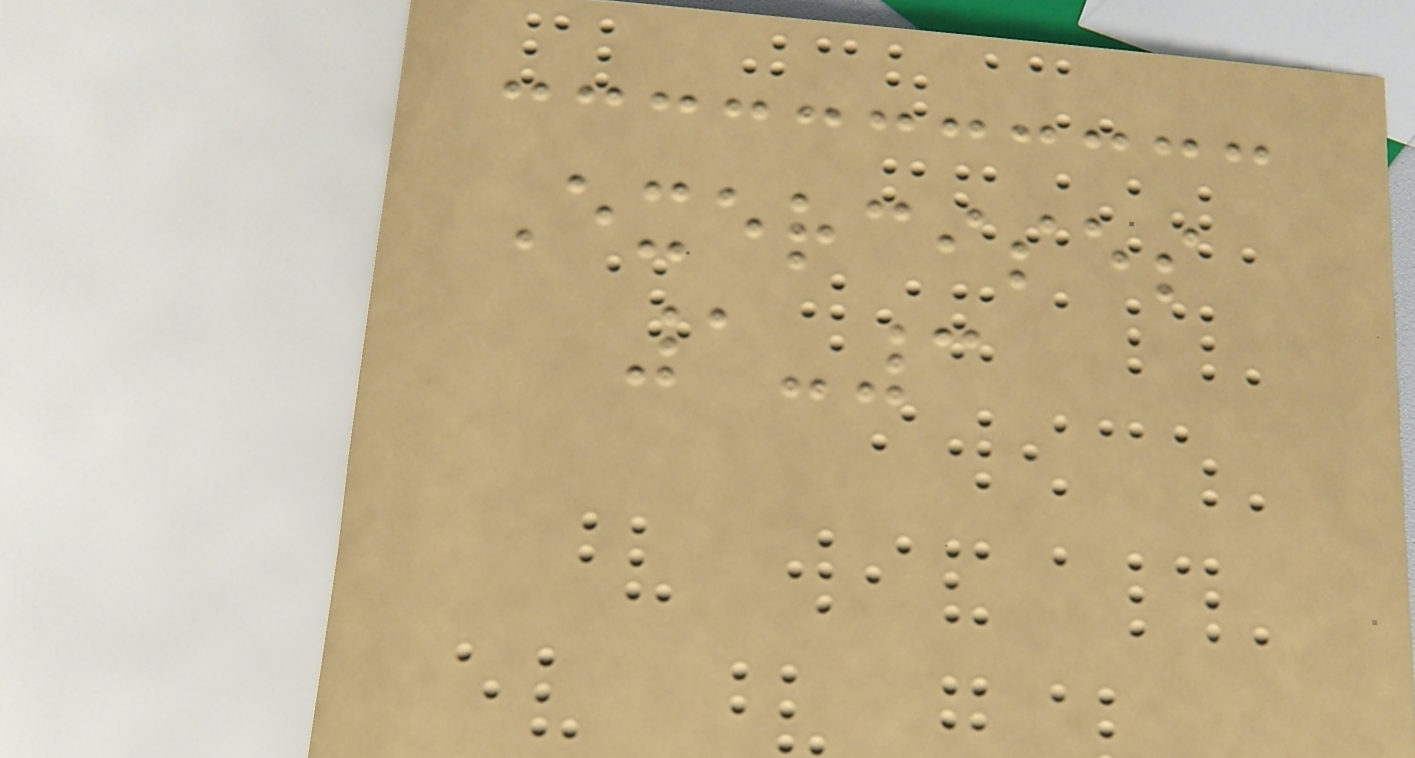Exercises
1-3
